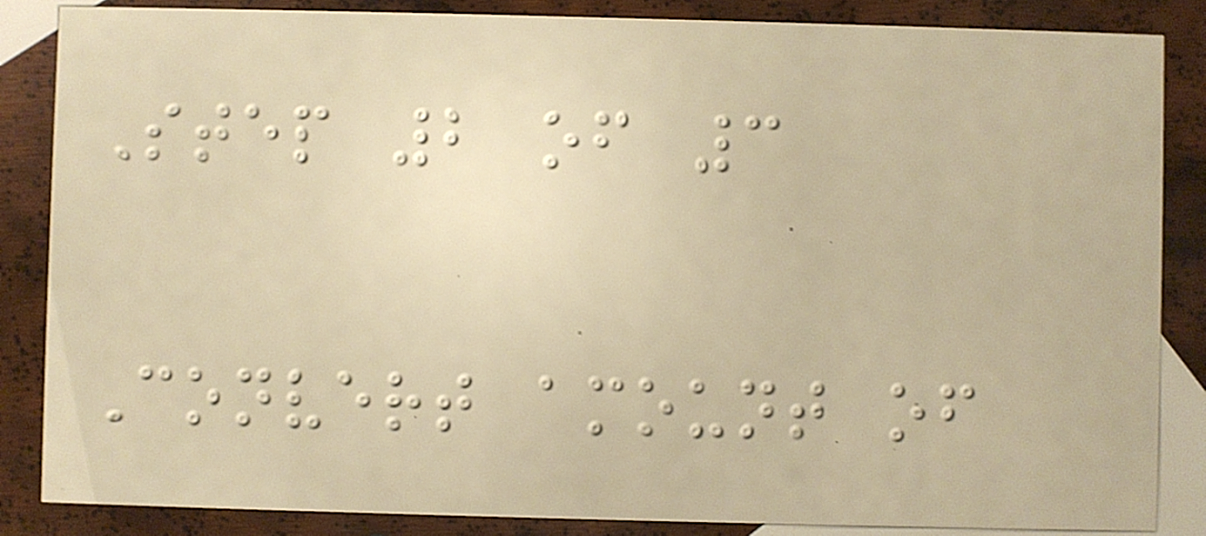Step 2 of 3
Convert amount of
